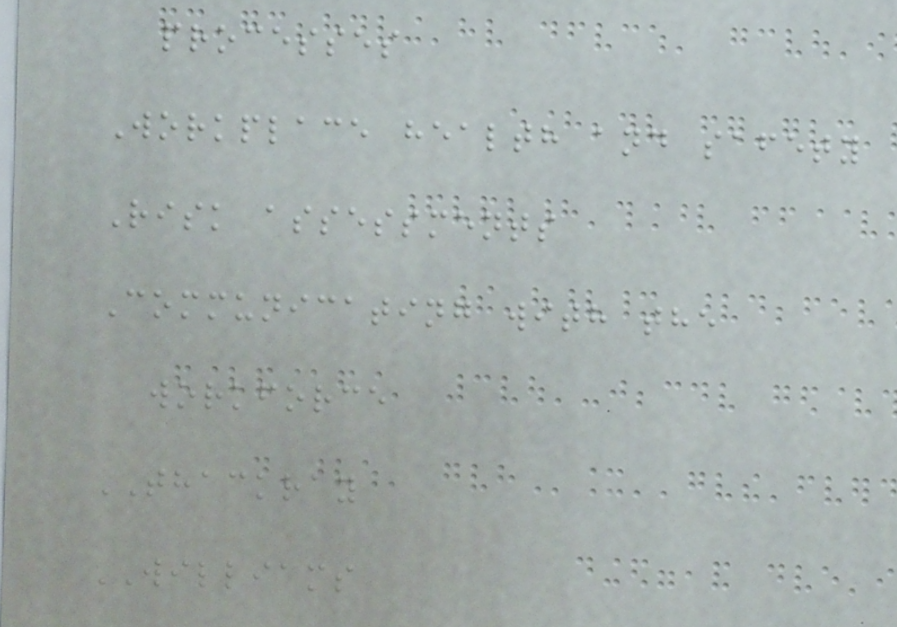processes
Workplace health and safety
Risk assessments
Communicating with the
workforce
THACKRAY
WILLIAMS
